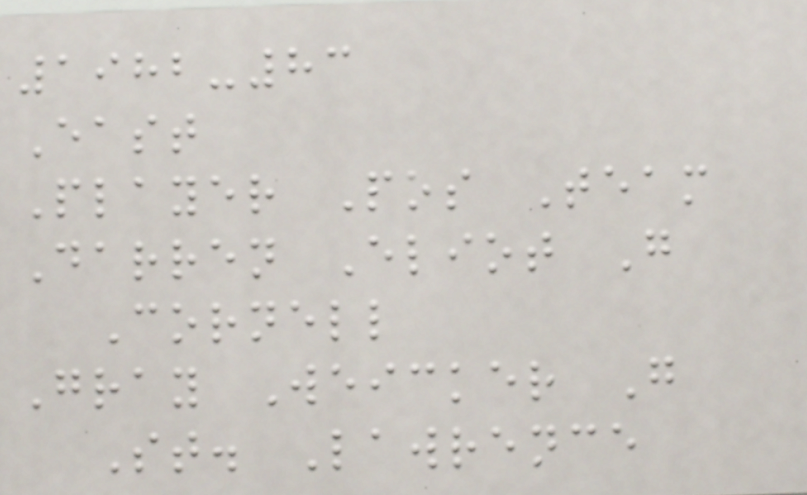1982-83
East
Player Pos Team
Darren Eliot G
Cornell
Gray Weicker G
St. Lawrence
